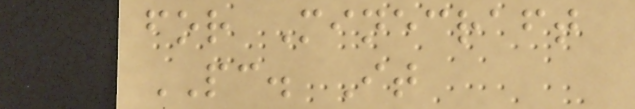for Minecraft
PC. It
